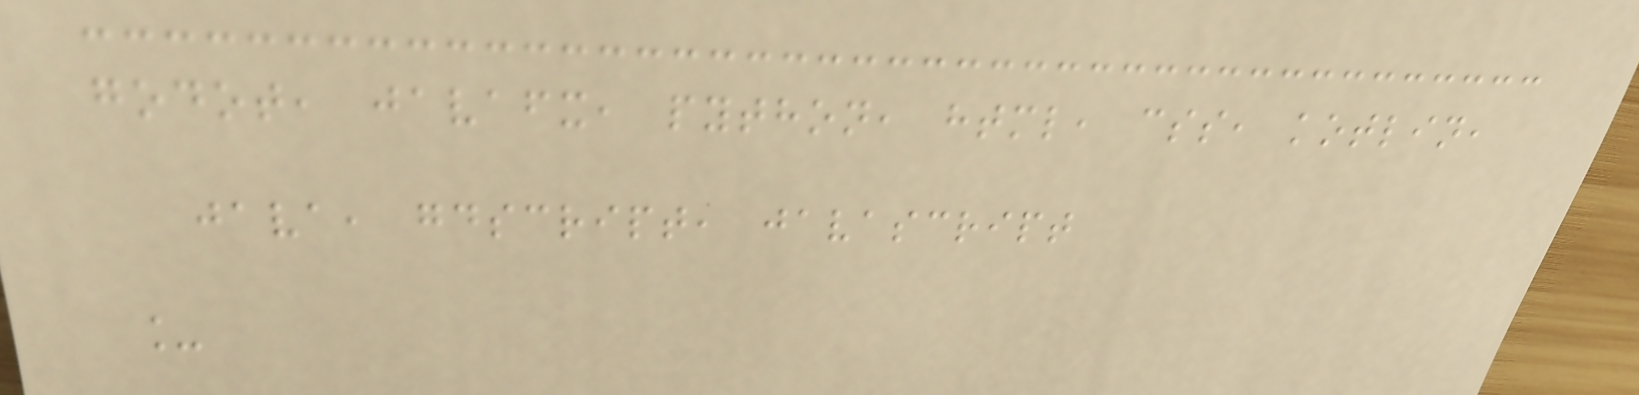godot, javafx, python, html, css, kotlin,
java, gdscript, javascript
_
